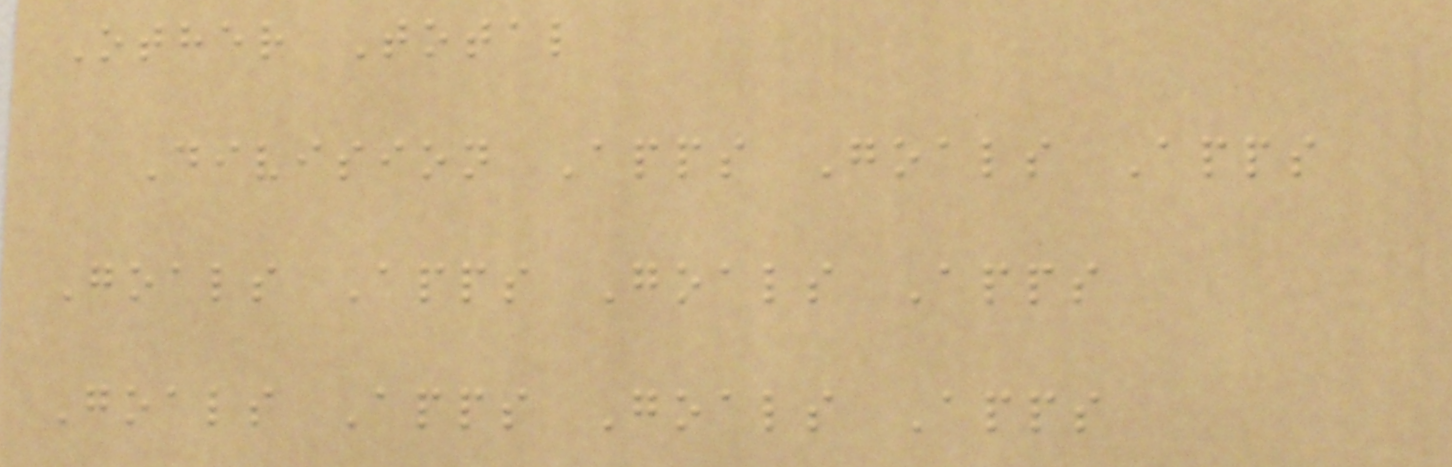Other Total
Division Apps Goals Apps
Goals Apps Goals Apps
Goals Apps Goals Apps
